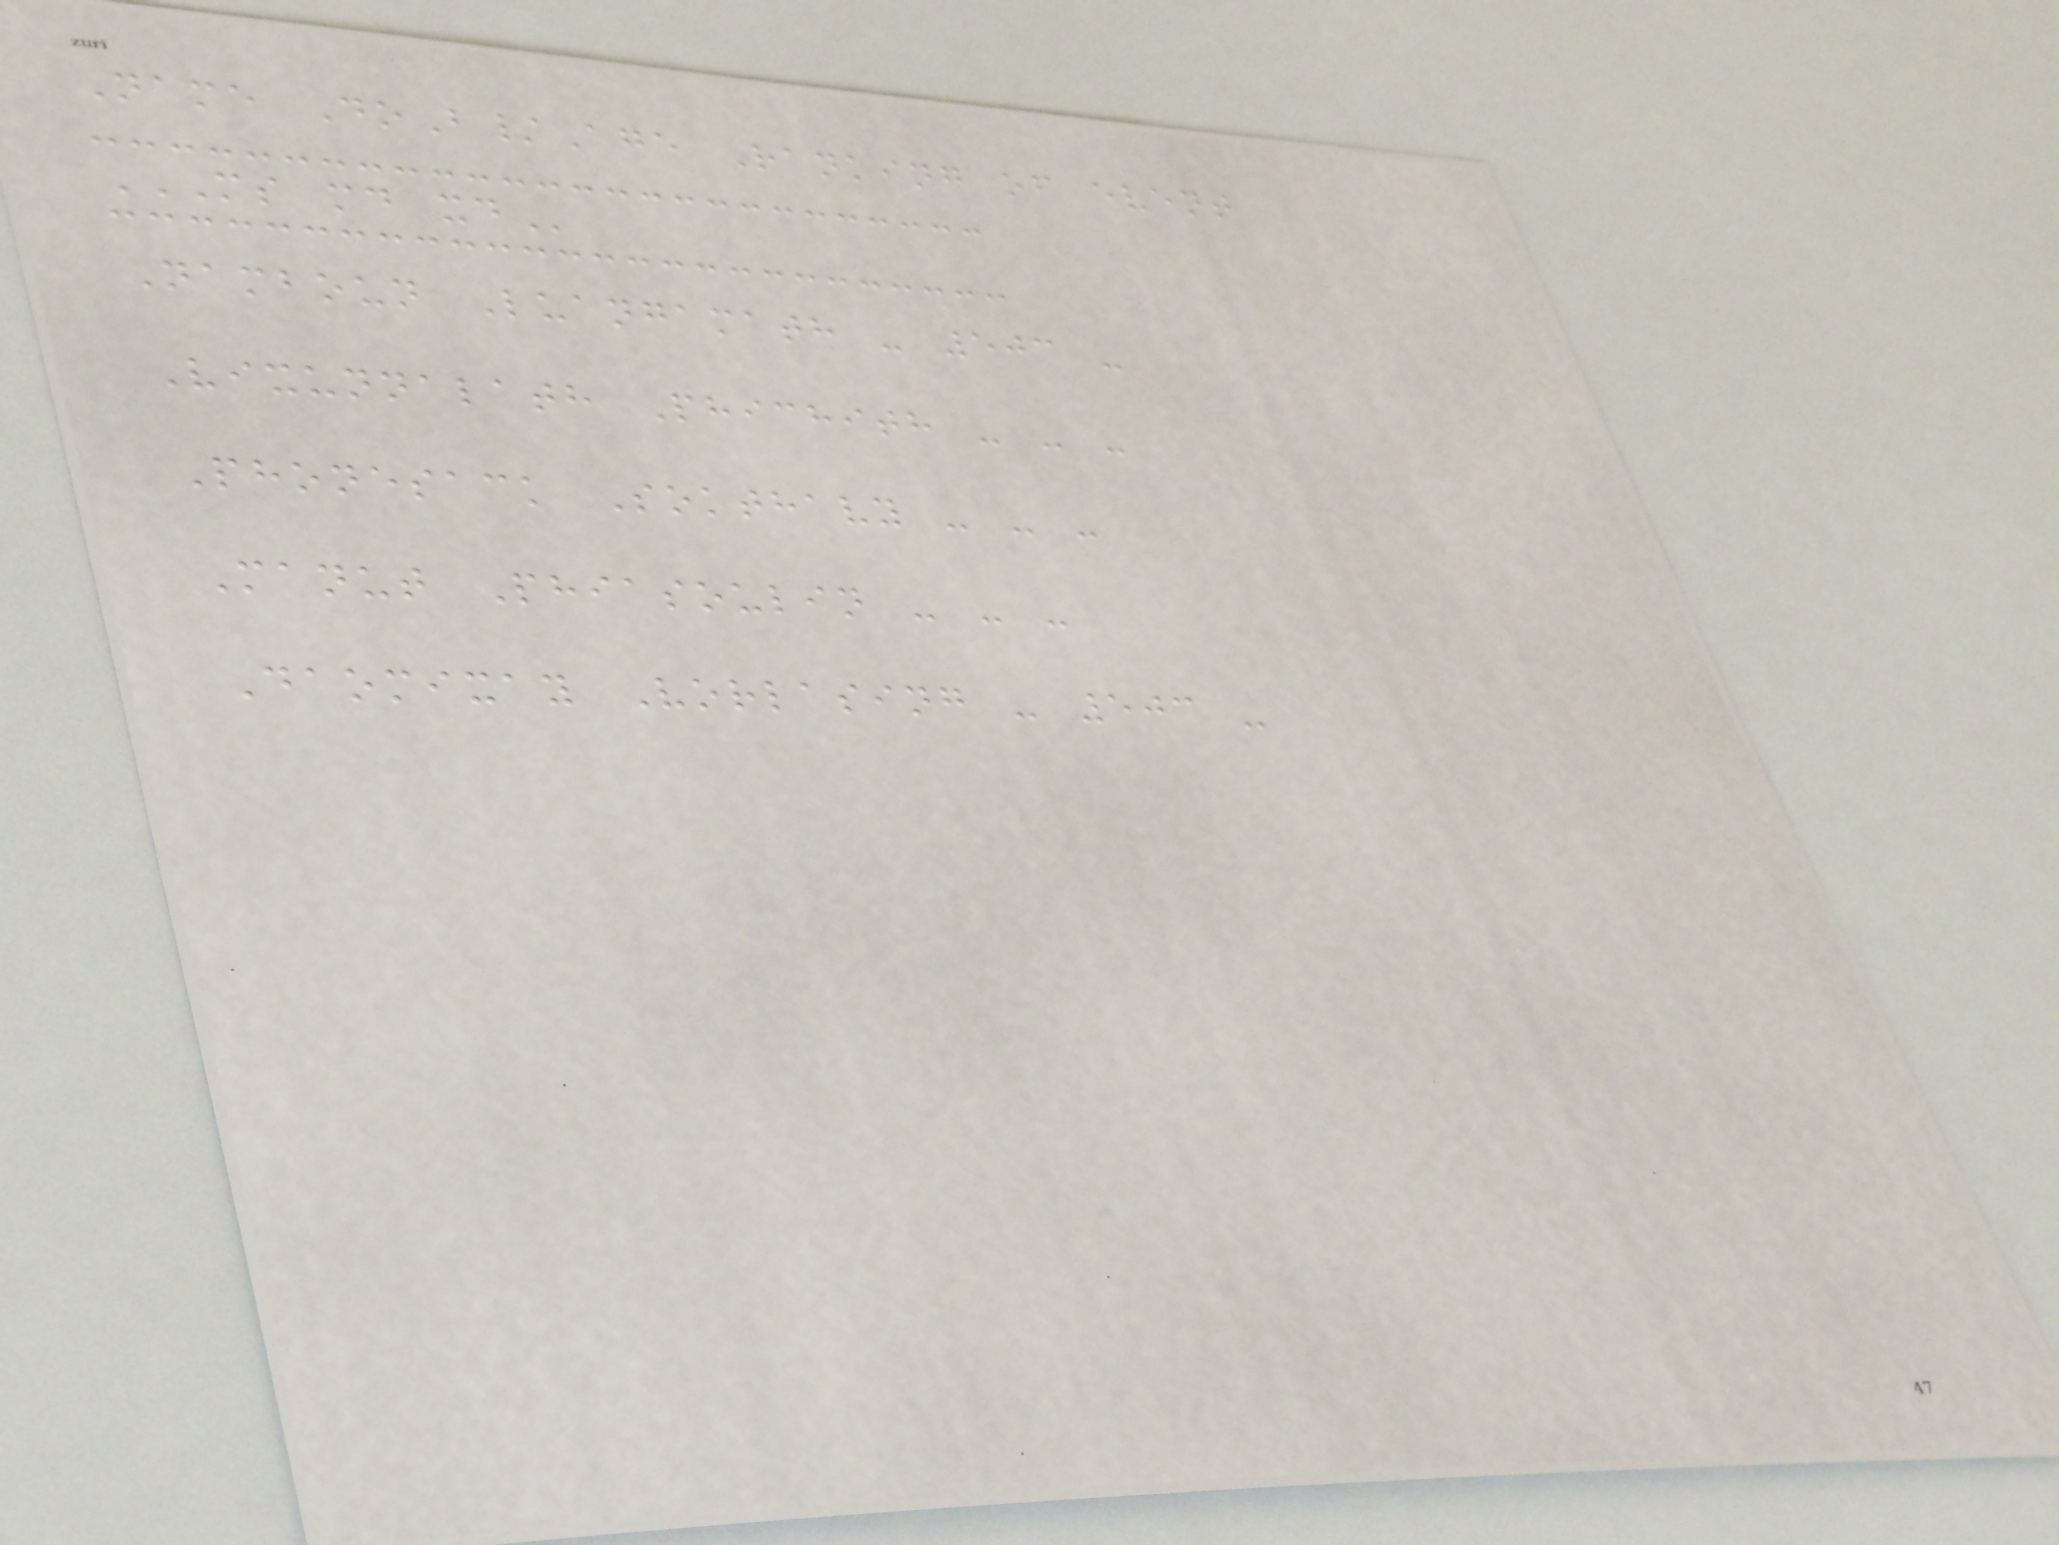Name DoB/Age Ranking of event
MS MD XD
Namboun Luangamath - 503 -
Vixunnalath Phichith - - -
Phonesack Sokthavy - - -
Manut Phiasoulin - - -
Daomixay Vorlasing - 503 -
